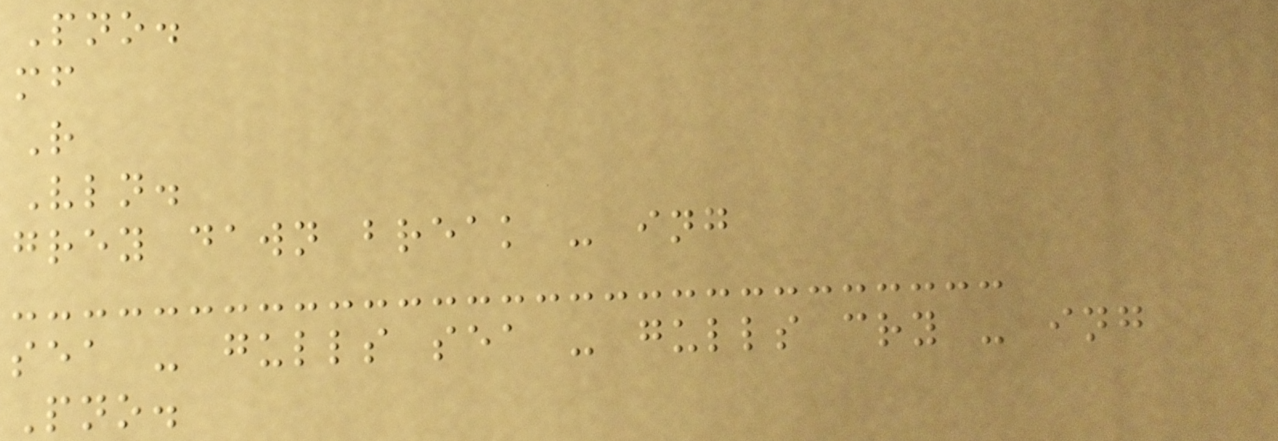Pno.
mf
R
Vln.
grey dawn break - ing
sea - gulls sea - gulls cry - ing
Pno.
